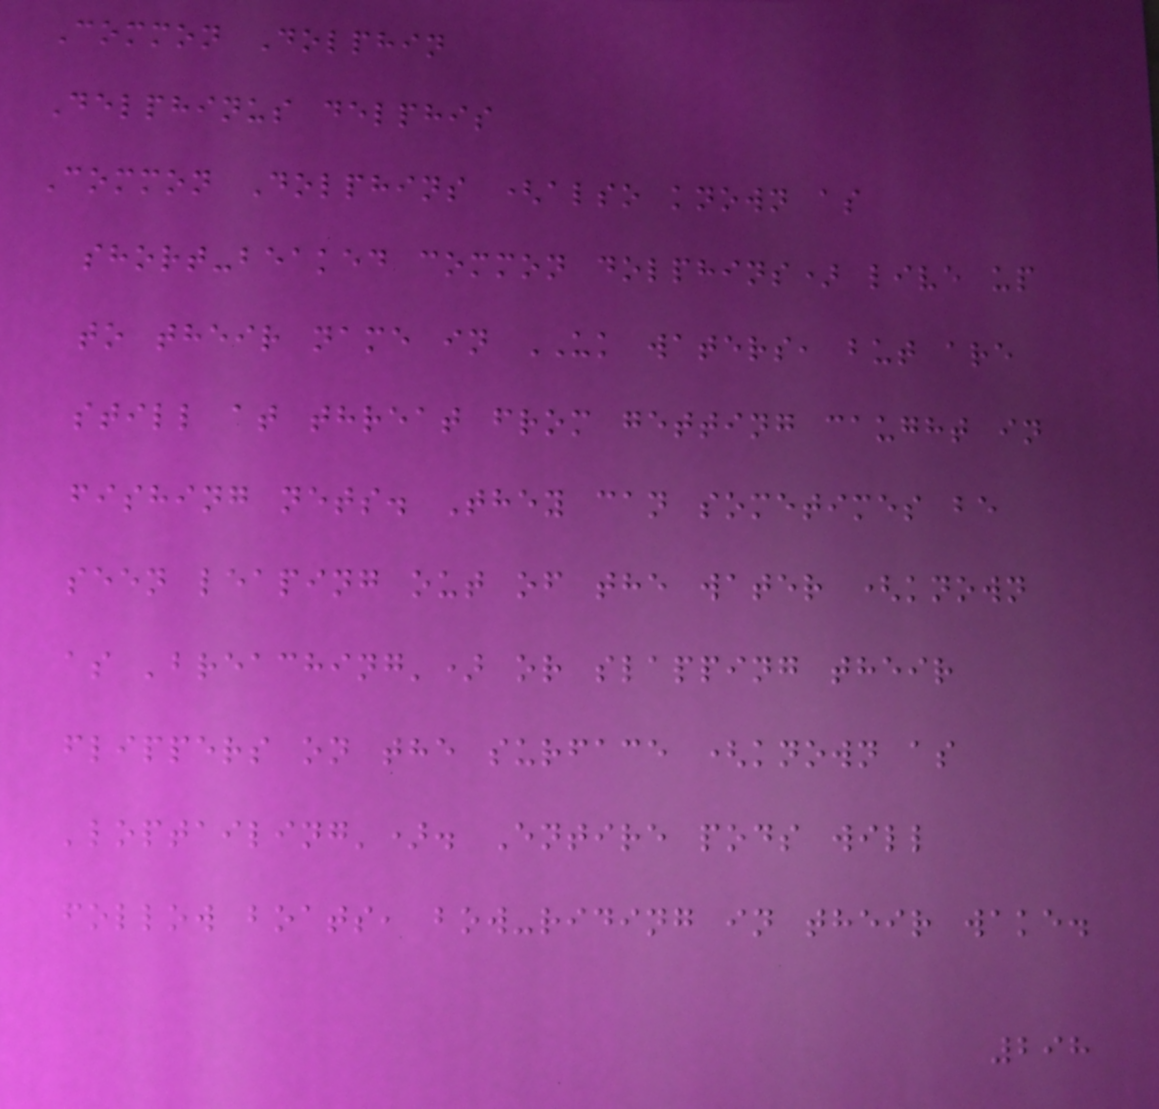Common Dolphin
Delphinus delphis
Common Dolphins (also known as
short-beaked common dolphins) live up
to their name in UK waters, but are
still at threat from getting caught in
fishing nets. They can sometimes be
seen leaping out of the water (known
as 'breaching') or slapping their
flippers on the surface (known as
'loptailing'). Entire pods will
follow boats, bow-riding in their wake.
298
